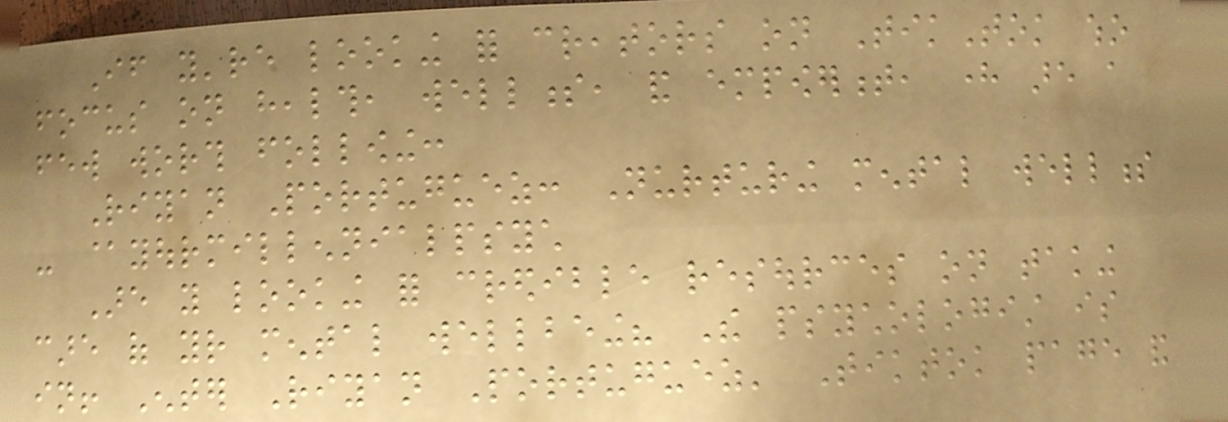If you're looking for creators on TikTok who
focus on health, wellness, and empowerment, here are a
few worth following:
Riyan Portuguez: Nurturing mental wellness
- @yourmillennialpsych
Are you looking for credible resources on taking
care of your mental wellbeing? The psychologist is
in! Enter Riyan Portuguez' Tiktok page and
